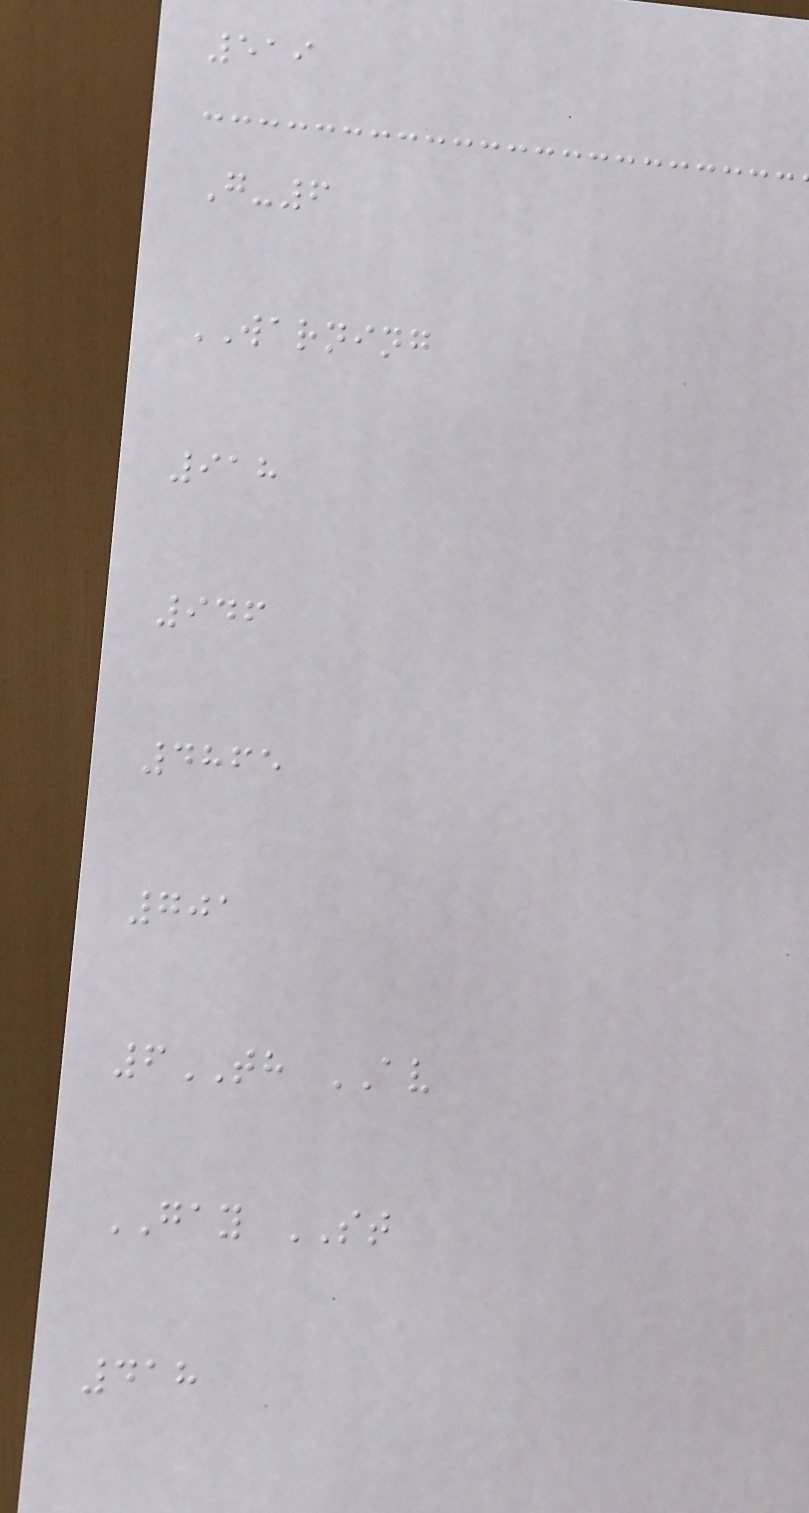519
G-6
WARNING
918
946
4865
701
6TH AV
GAY ST
418
